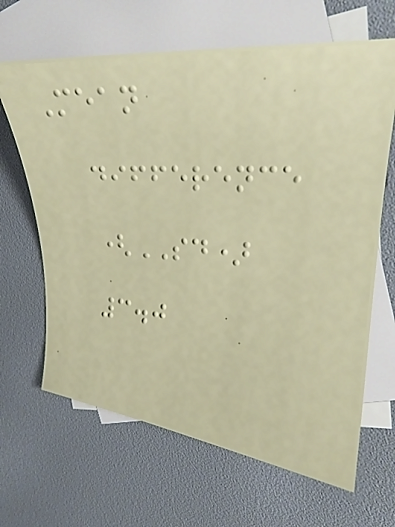Mean
difference
(SD)
3.0
